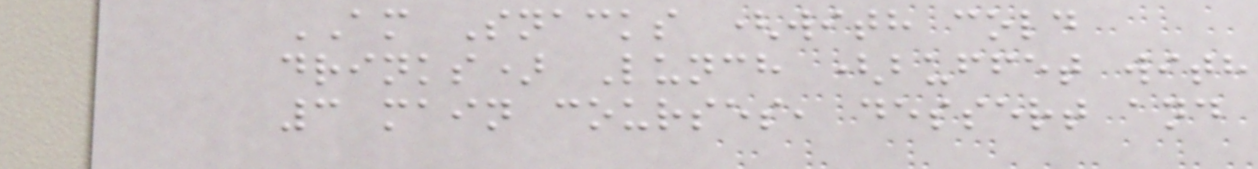AM Snacks (with cold
drinks) Lunch (buffet with
3 main courses, dessert and
